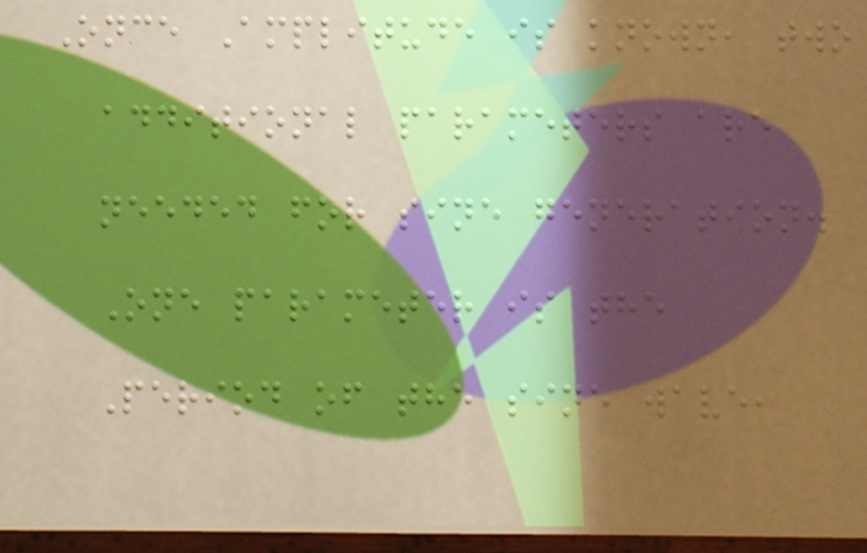Once Amplitude is known, two
additional parameters are
needed for sine generation.
One parameter is the
Period of the sine wave,
